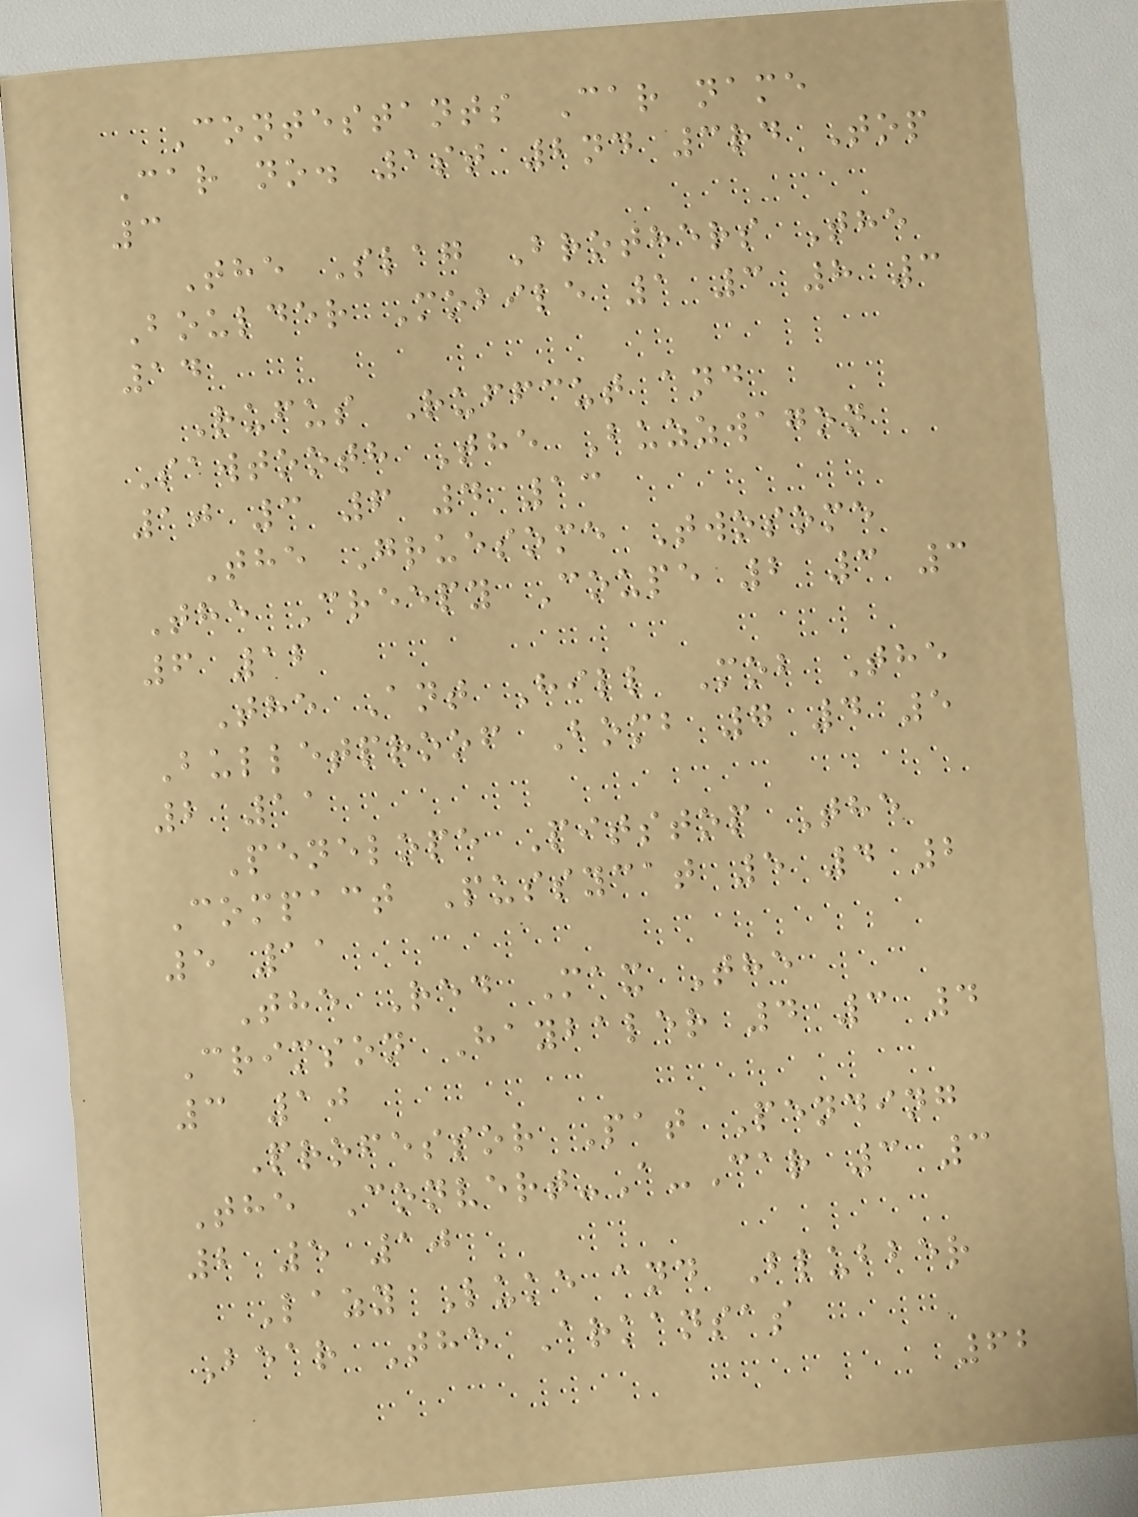Contestants Car name
Car no. 1st 2nd 3rd Top
3
The Slag Brothers The
Boulder Mobile 1 3 8 3
14
Rufus Ruffcut and
Sawtooth The Buzzwagon
10 3 6 4 13
The Gruesome Twosome
The Creepy Coupe 2 3 3
6 12
The Ant Hill Mob The
Bulletproof Bomb 7 4 5
2 11
Penelope Pitstop The
Compact Pussycat 5 4 2
5 11
The Red Max The
Crimson Haybaler 4 3 4
3 10
Professor Pat Pending
The Convert-A-Car 3 3
2 5 10
Lazy Luke and Blubber
Bear The Arkansas
62
